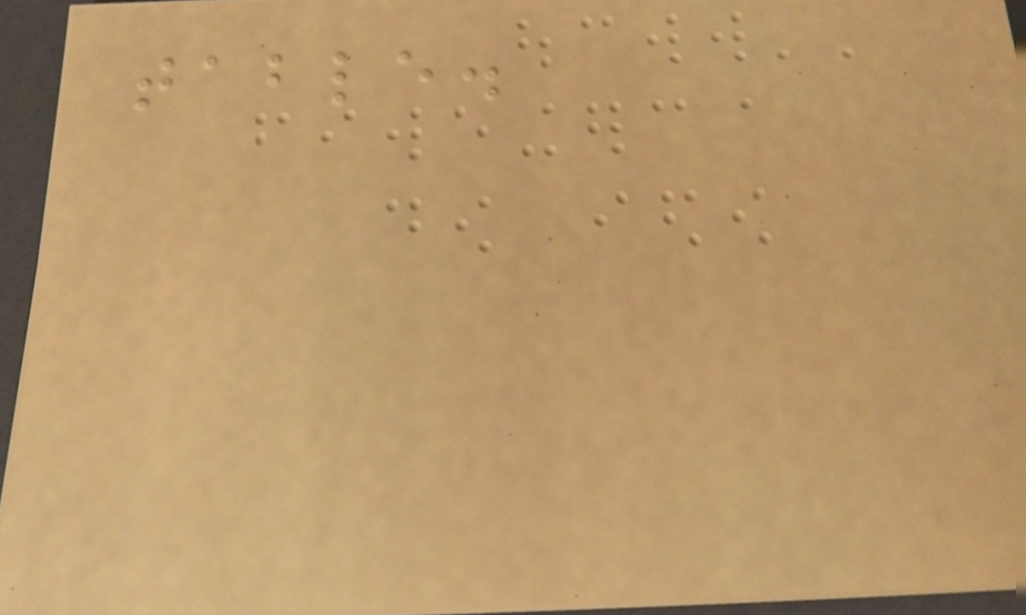table.
